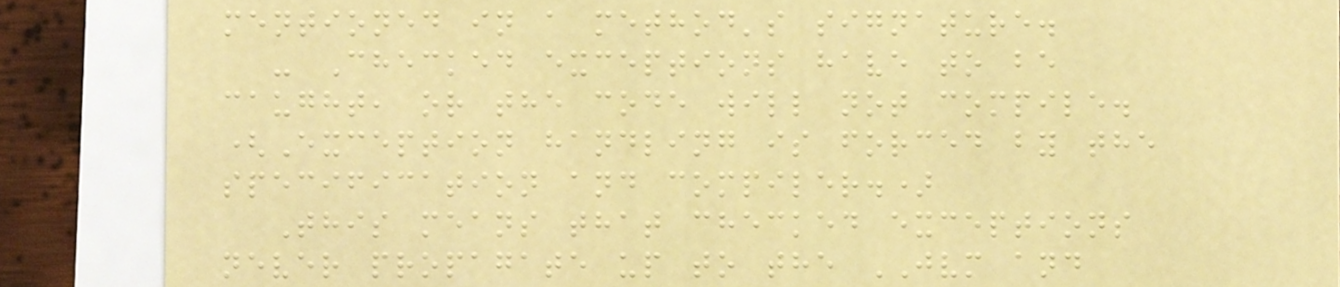mentioned in a method's signature.
- Checked exceptions have to be
caught, or the code will not compile.
(Exception handling is forced by the
specification and compiler.)
This means that checked exceptions
never propagate up to the JVM and
